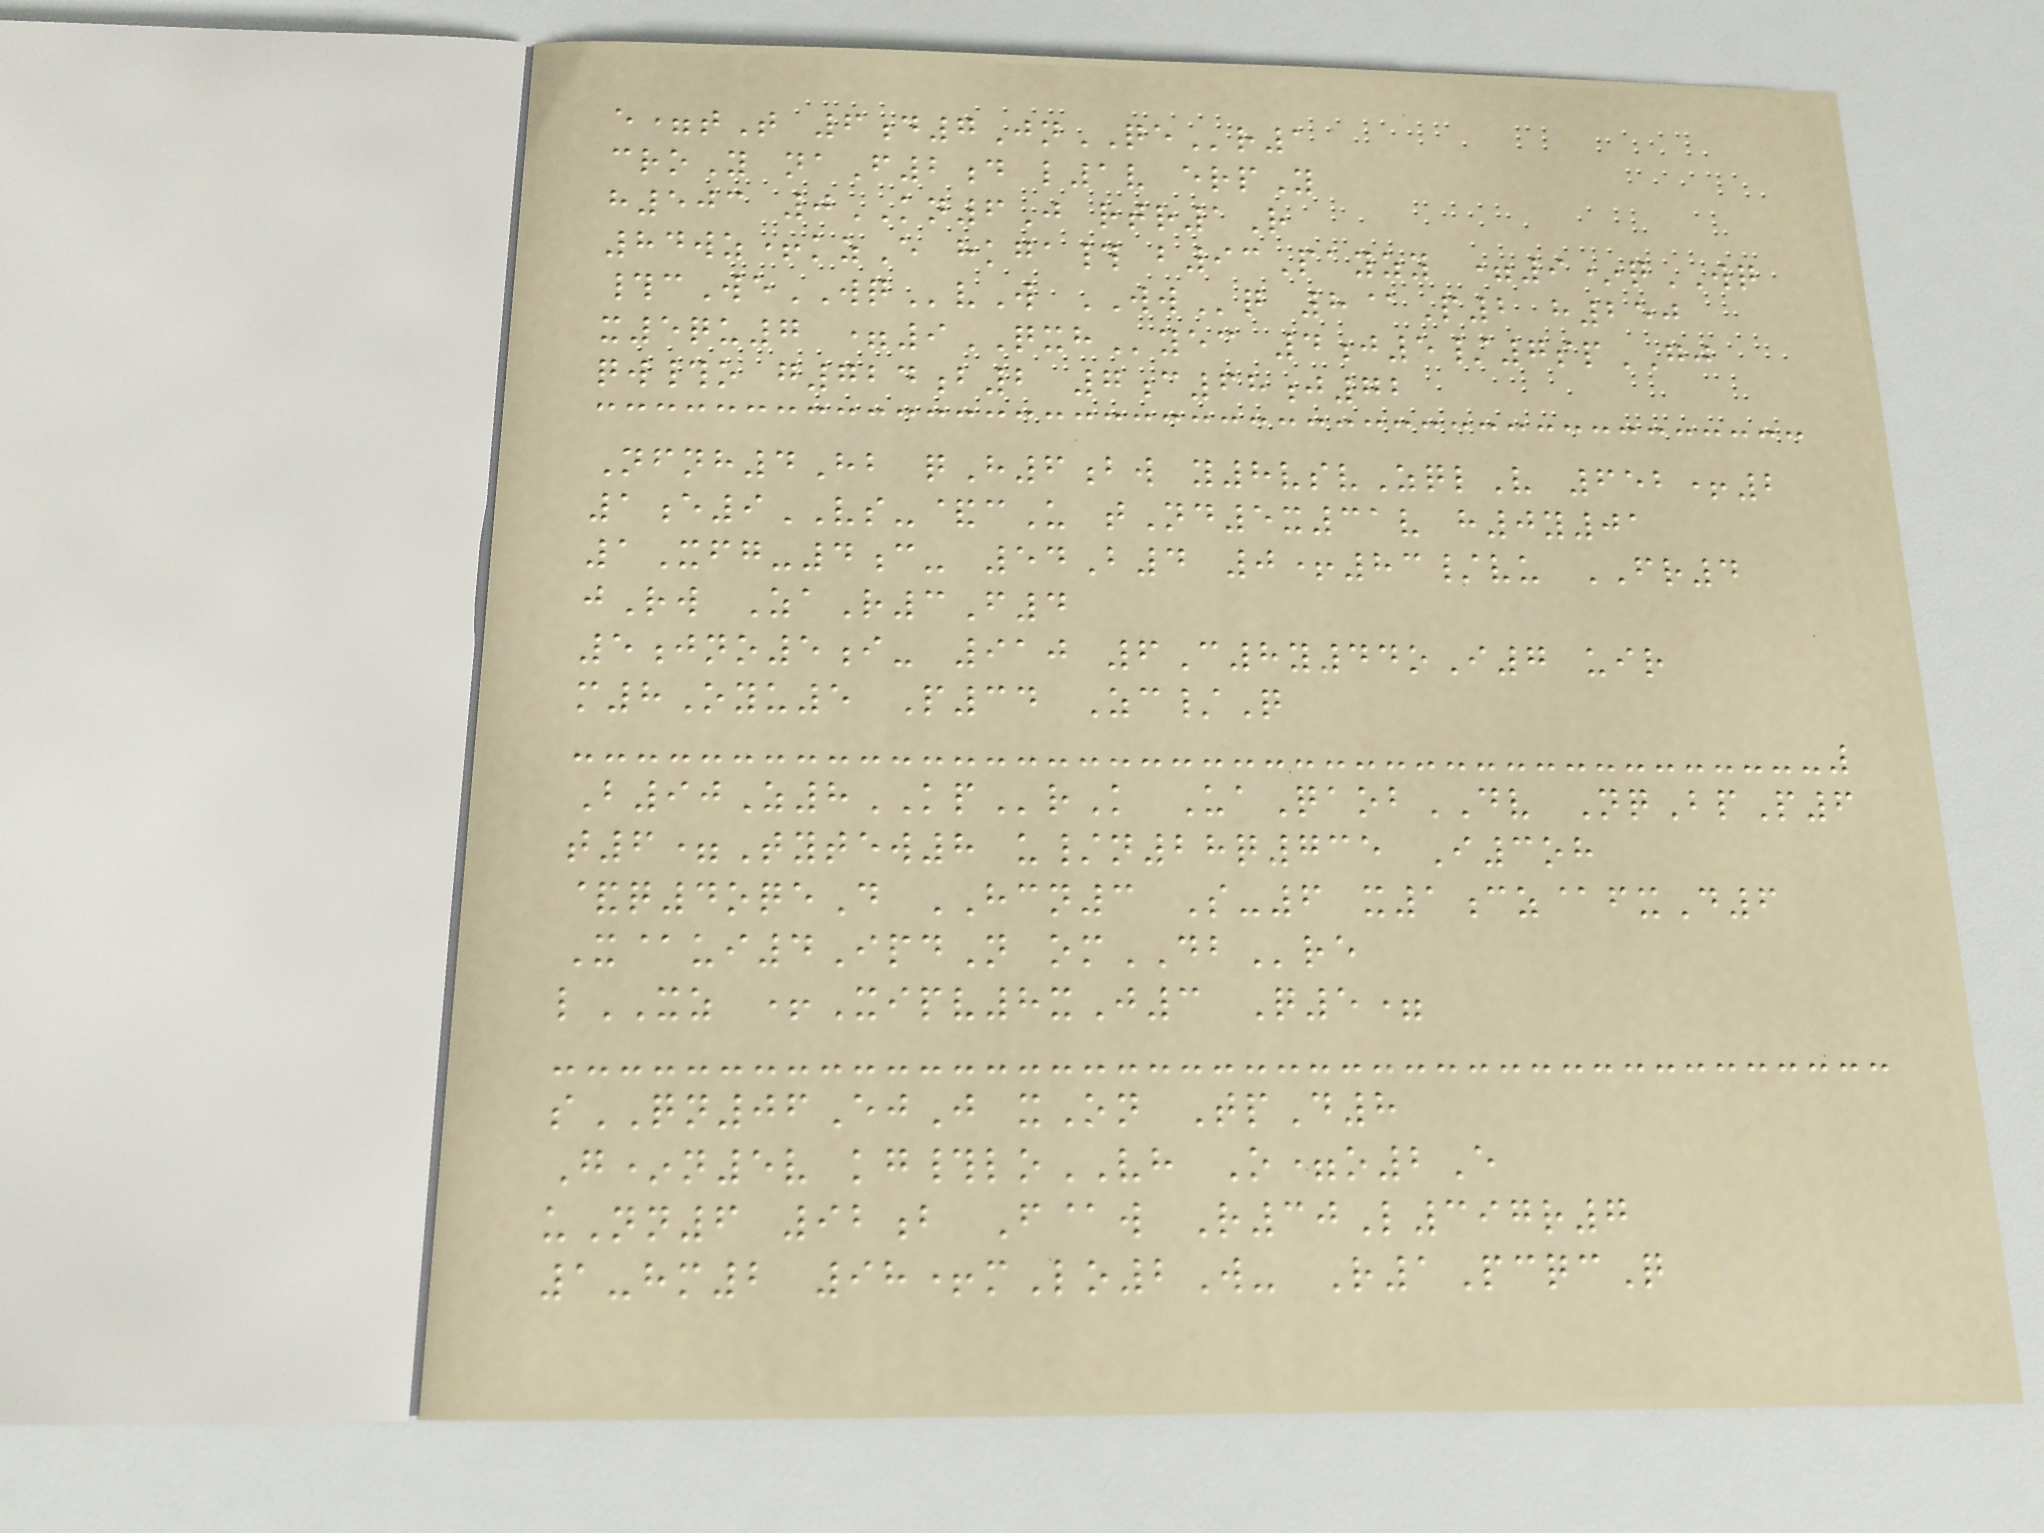e=tT 6d7JnQEr1
croY naF2d l1v erpY
h503 0KN6J rtr1R
84wz+kzE hkga# b93Payzy =9*qWQ
#cWeWQvW WWq 8@P2 h250
x5qu7 =9QXHyec 4j5/7spGJ
qw#o g724b2 7c68j72
Nfnh4Hb qH6bw y8vsvZqlV 652+2
1e9VS-&cU tNd5x31v h0y01
1Xfg-4c- 54B4 0+83/vu FR4
jRw ZaR3F4
5jno5i- 910 6C8y44oI7 uir
m8Oyu5 P34 Zc/Q
B90Z8KPrK UaQaobDV NqBpP6
t6=Tytew8 u/n28q735 I3oh
&q4oqeD HCN3 S-6 x1cz@fxD6
X@ui4IpdN omDBre
lXZ +Xipv8xJ3 Q5=
sQN06EjJ xOn TpD8
G*n5v kg#loVH O=o2E
uNn6 92b F@w R30L397r7
1-hm2 98+mLo2W- R1PcqcQ
